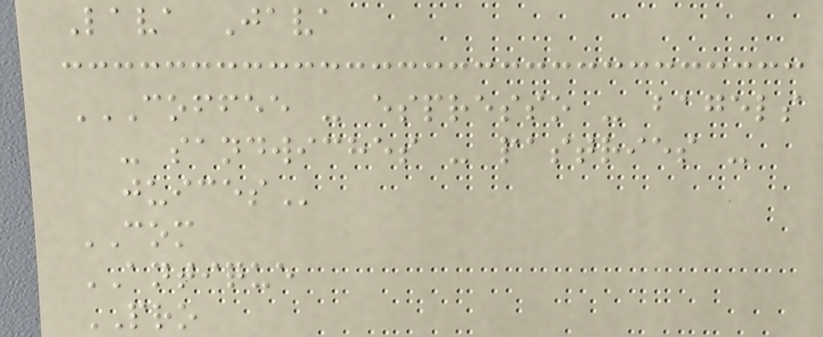Lava Java
COFFEE - ESPRESSO - BAGELS
- SANDWICHES - PASTRIES -
JUICES
COM
ANTIQUE
PRO
